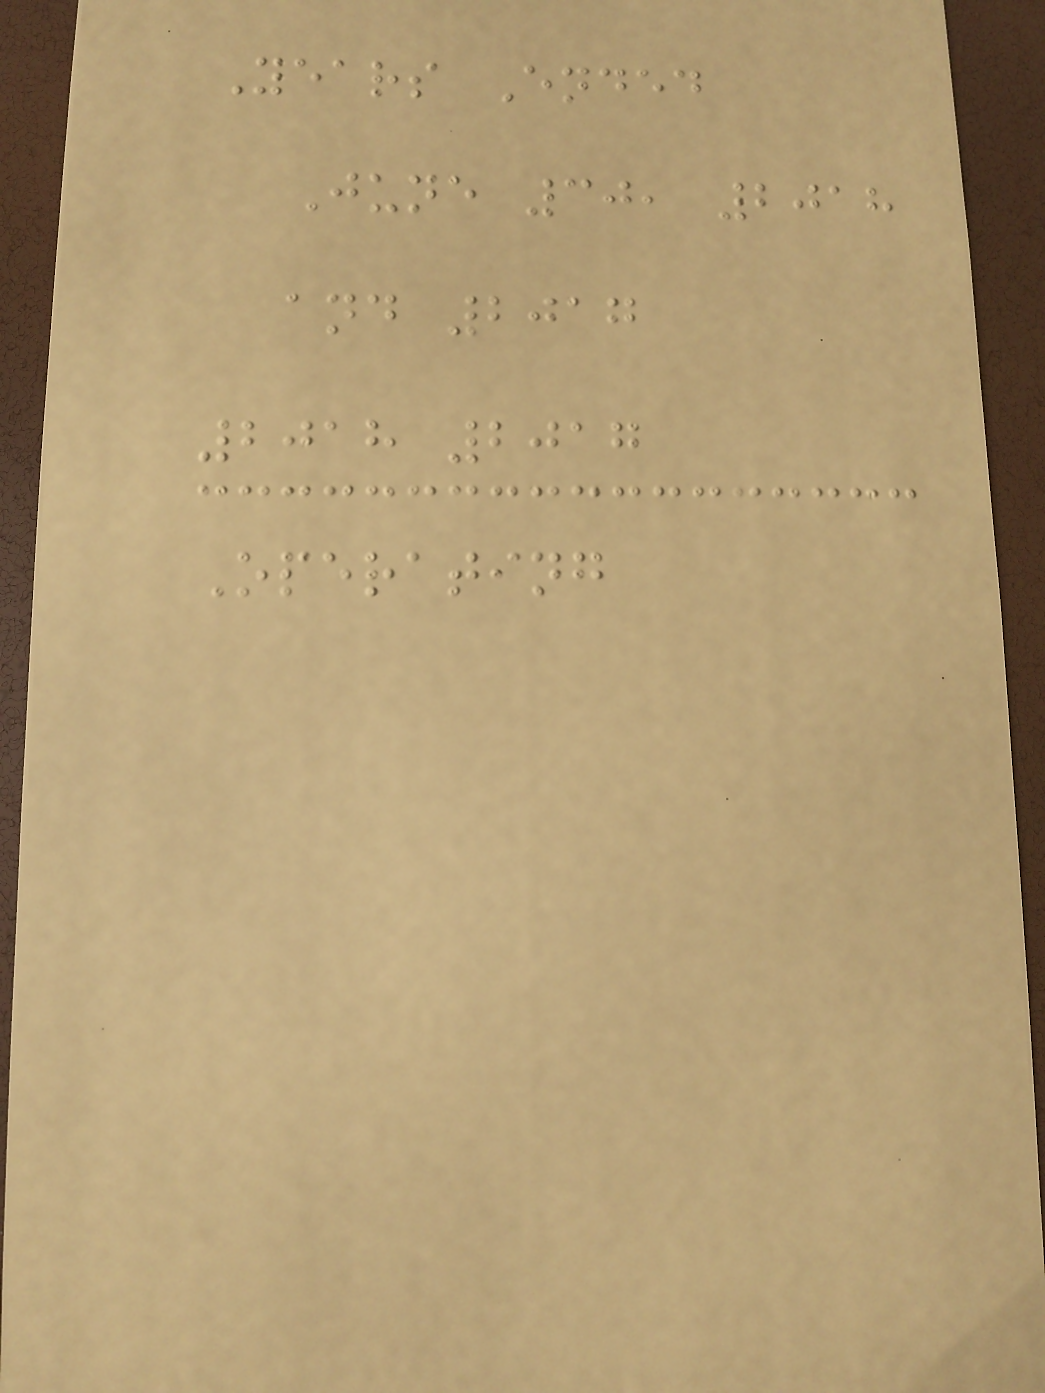Years Ended
June 30, 2018
and 2017
2018 2017
Operating
